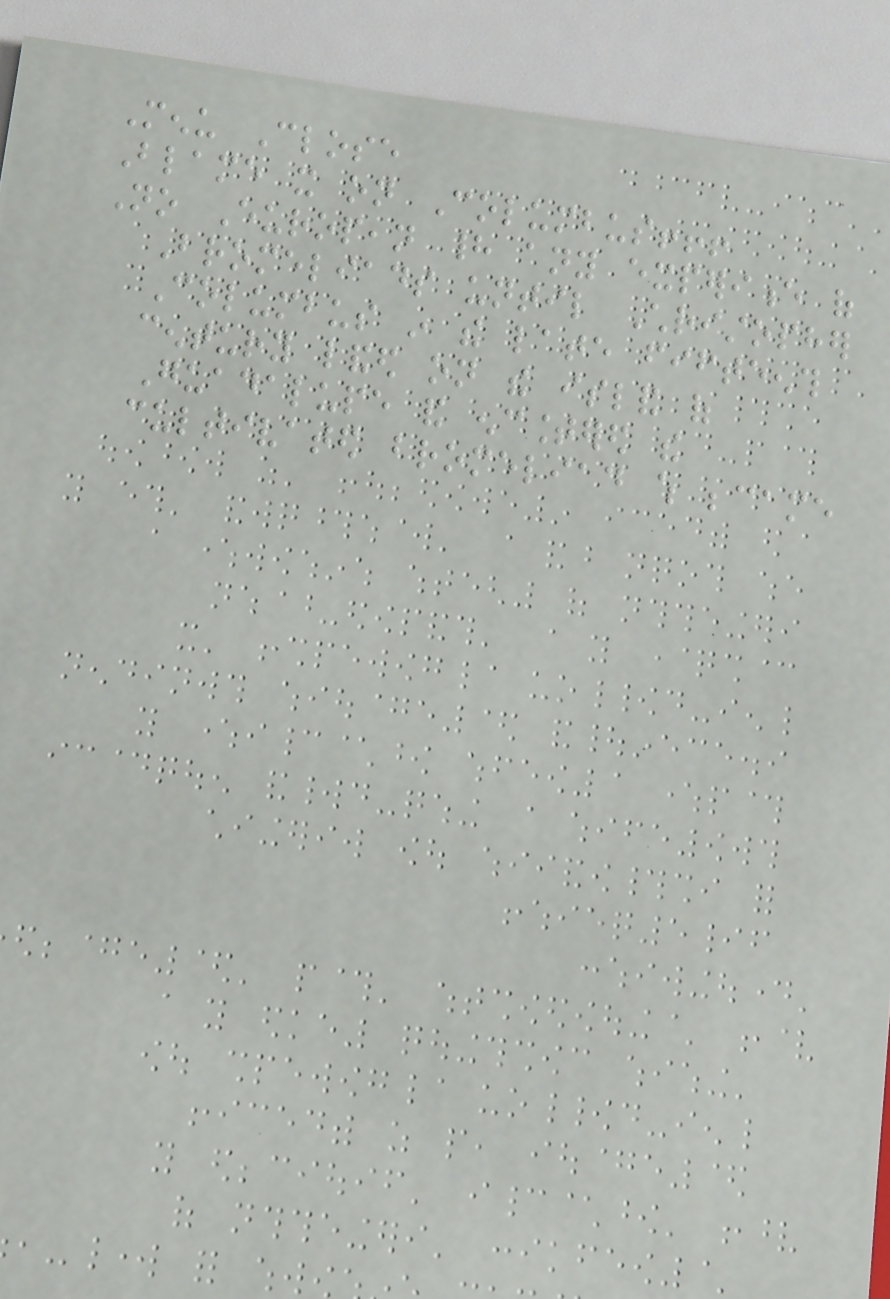Menu Close
Blame it on Columbus!!!
No European had any experience of
Bromeliads until Christopher
Columbus in the late fifteenth
century landed on the island of
Guadalupe and encountered the
cultivated bromeliad which became
